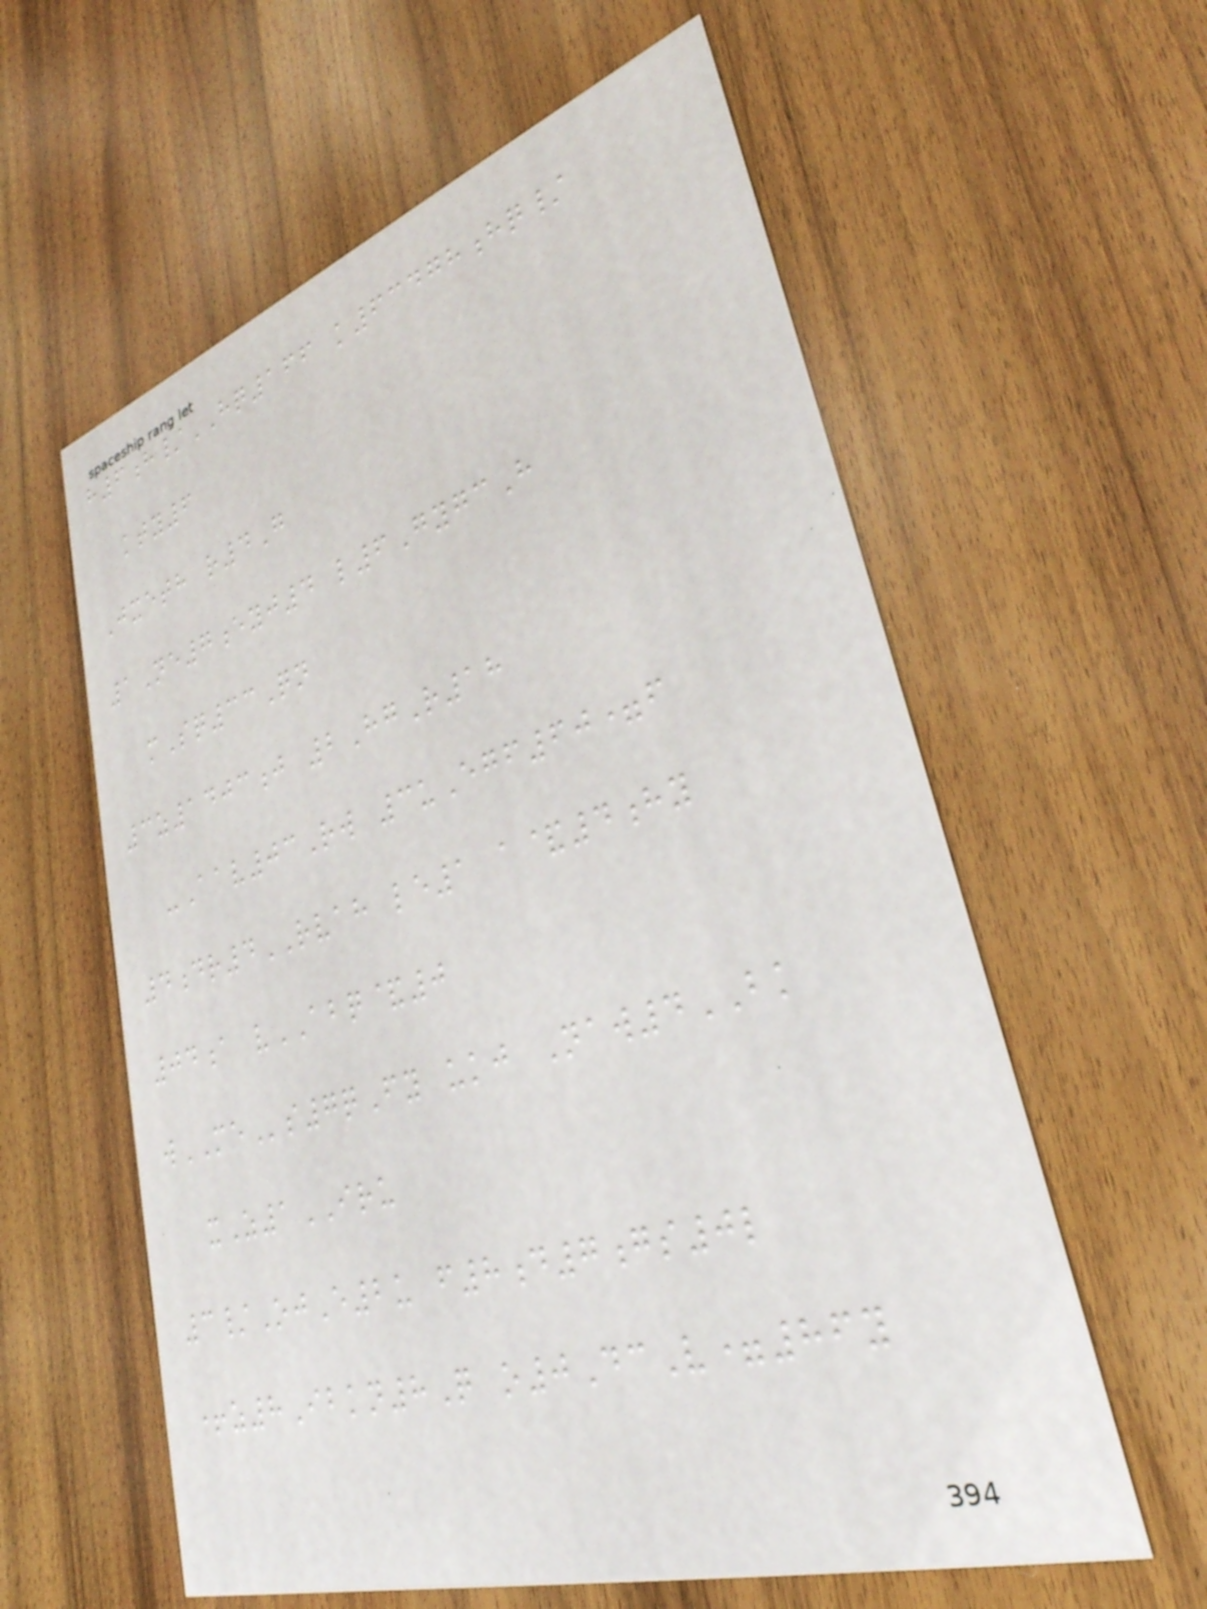h6h/HQ166 k63478hq/
kty6
Jxeth r4G
1Ne7eyj4 l6GygcH
mSq33Qn
3z1403j 2HgR18
-Aav03Rw 3uEgf60=f
4dr4RVAH le1 a&4hy
04a vABQ&0
wMEs7qFy ukj Naw4BK
xZ1IRU
3/OjE2u f8d7gs0l
+z8Ibkn8Q o0DcV=86y
